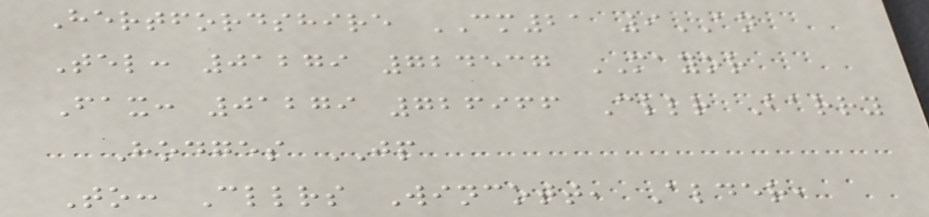Hertfordshire CM21 9AN
Tel: 01279 724537 MAYOR
Fax: 01279 726966 Cllr Barry
Hodges JP
To: Cllrs Wincott, Alder,
